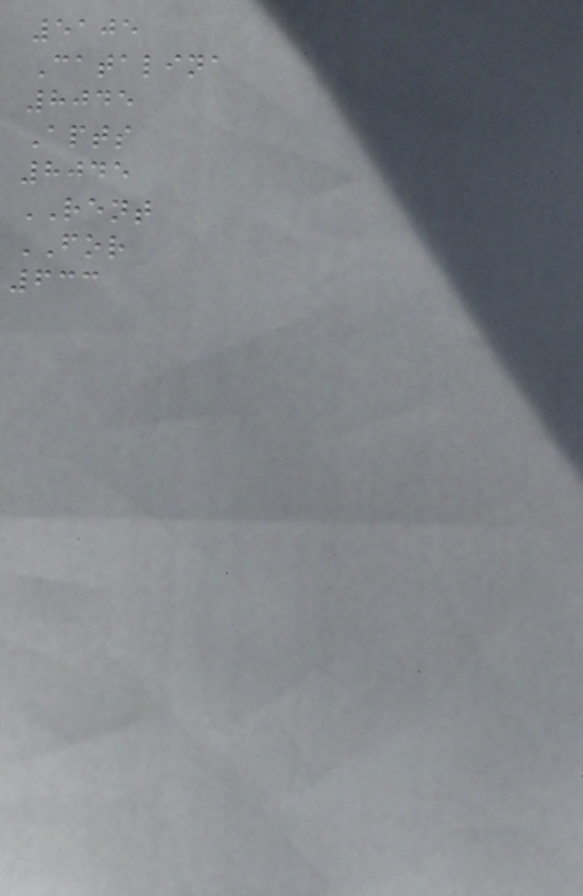5105
Catalina
8045
Apts
8045
RENT
FOR
633
